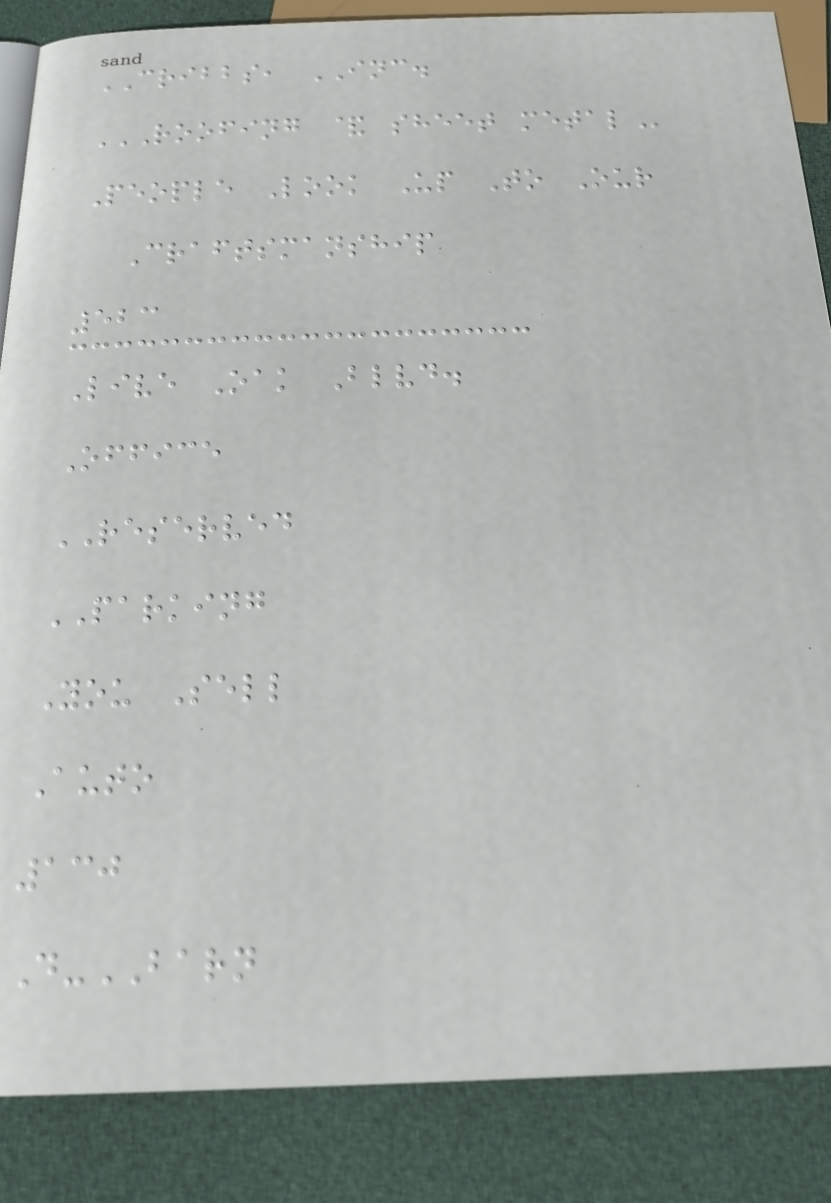CRIBBS, INC.
ROOFING & SHEET METAL
People Look Up To Our
Craftsmanship
523
Live Oak Blvd.
Office
RESERVED
PARKING
You Sell
Auto
130
D-BARN
